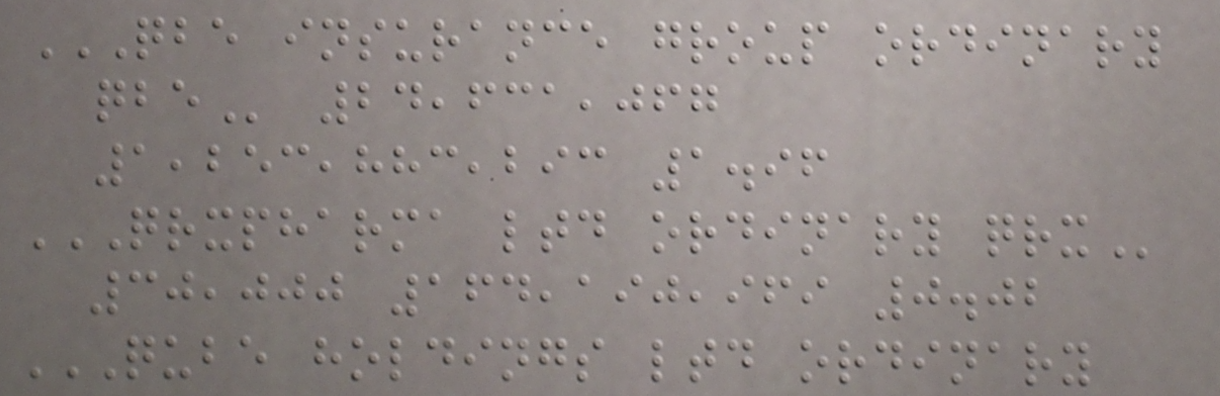QBE INSURANCE GROUP ORDINARY
QBE 24,631,067
1,253,883,293 1.96
QRXPHARMA LTD ORDINARY QRX
30,000 164,190,969 0.02
QUBE HOLDINGS LTD ORDINARY
